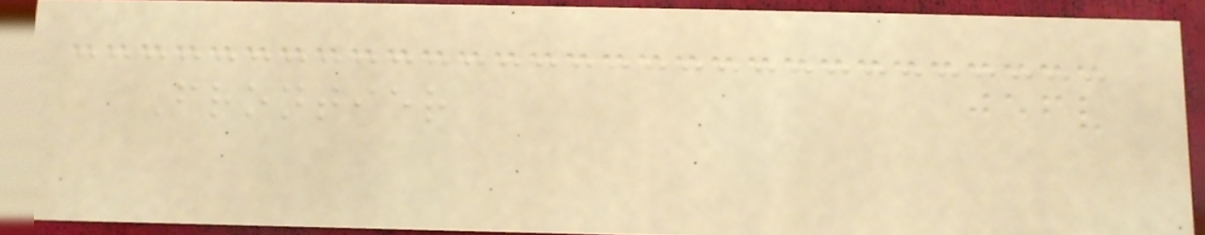Frontier
